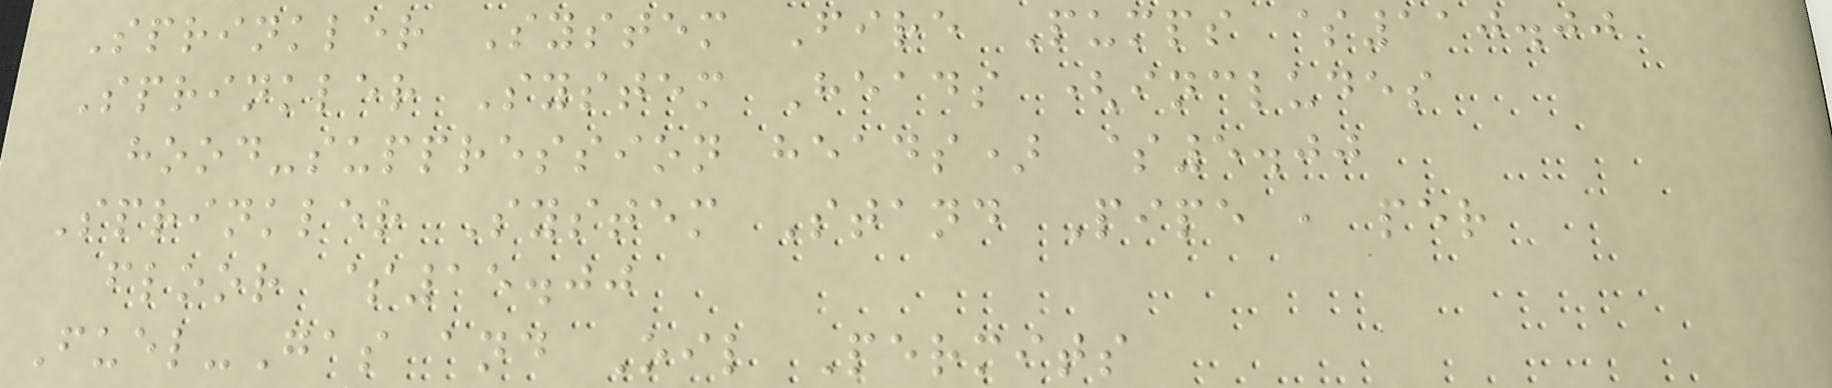Sprinkler System Fire Pumps $110.00
Sprinkler System Heads (includes
hood-suppression heads) $5.00
Sprinkler System Stand Pipe , per
floor $15.00
Fuel-Gas and Oil Permits
